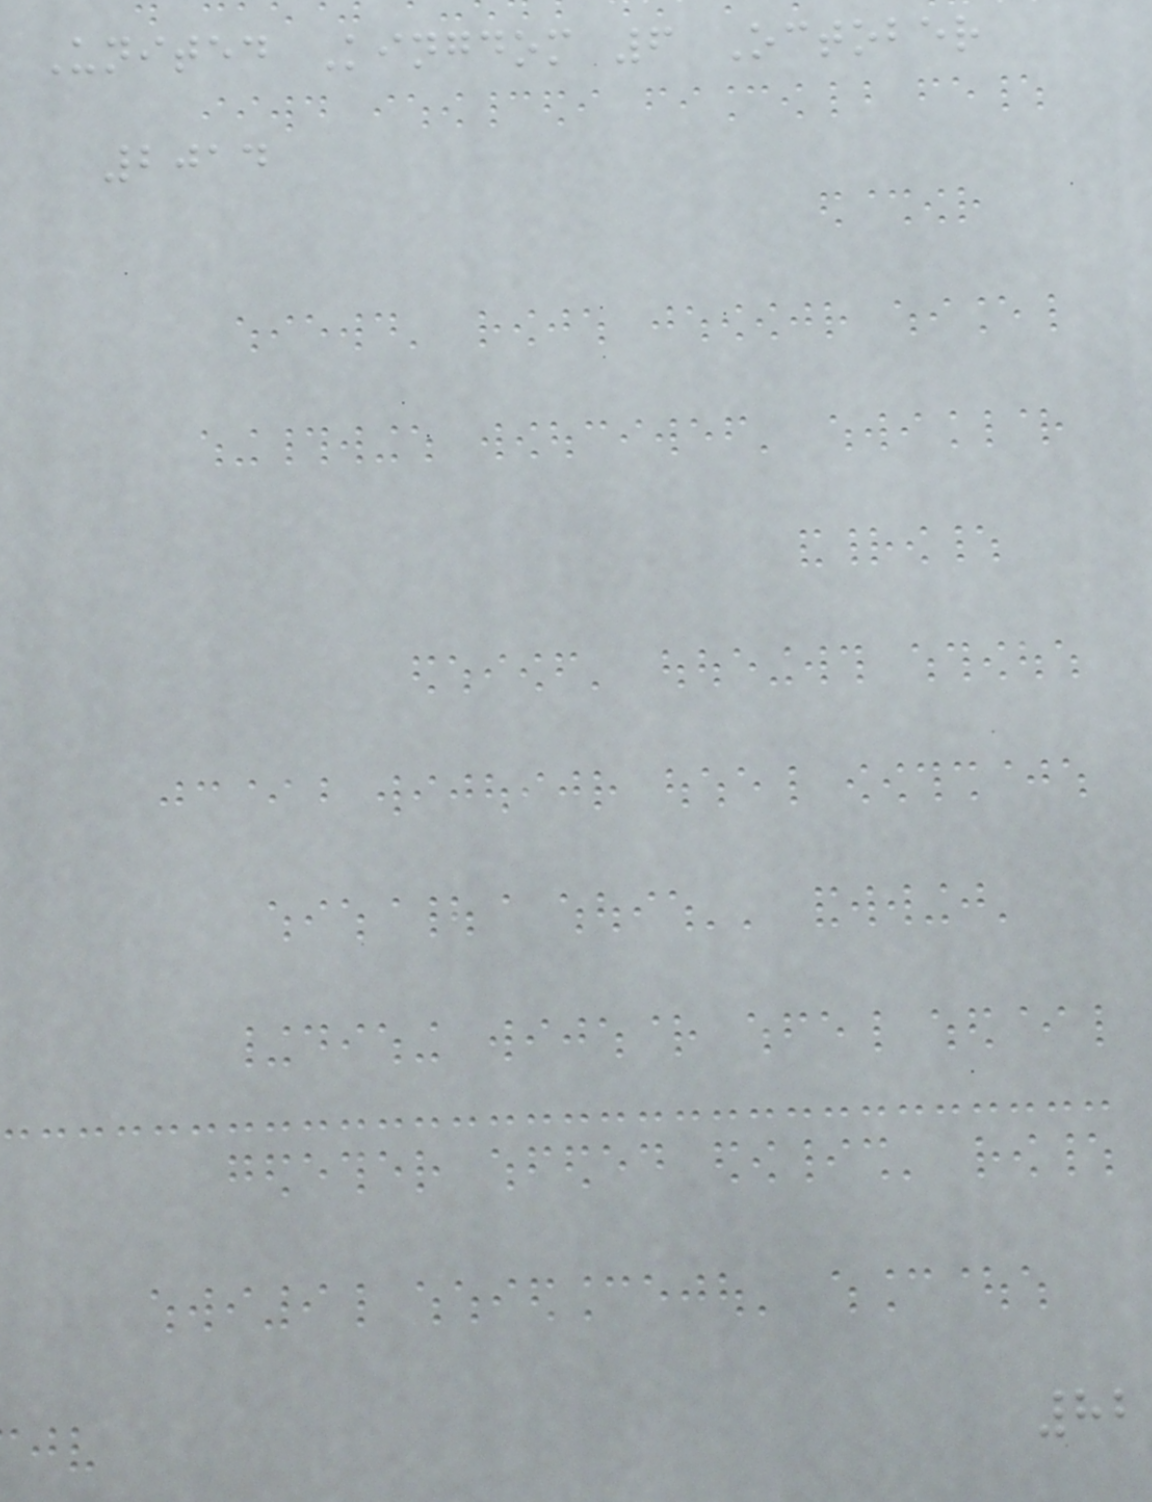United Kingdom 6 October
2014
82
